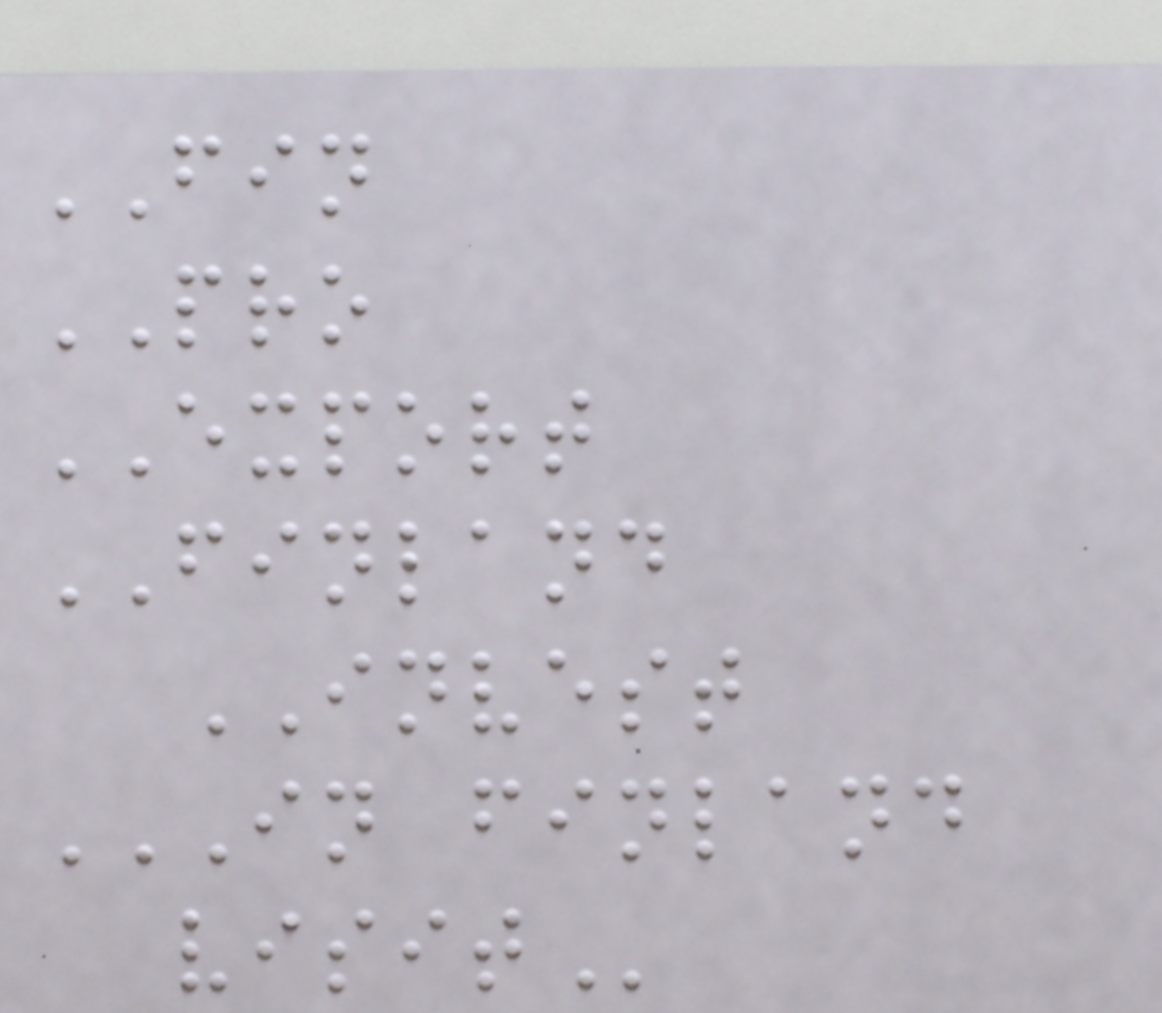FIN
PRO
EXPORT
FINLAND
INVEST
IN FINLAND
VISIT
